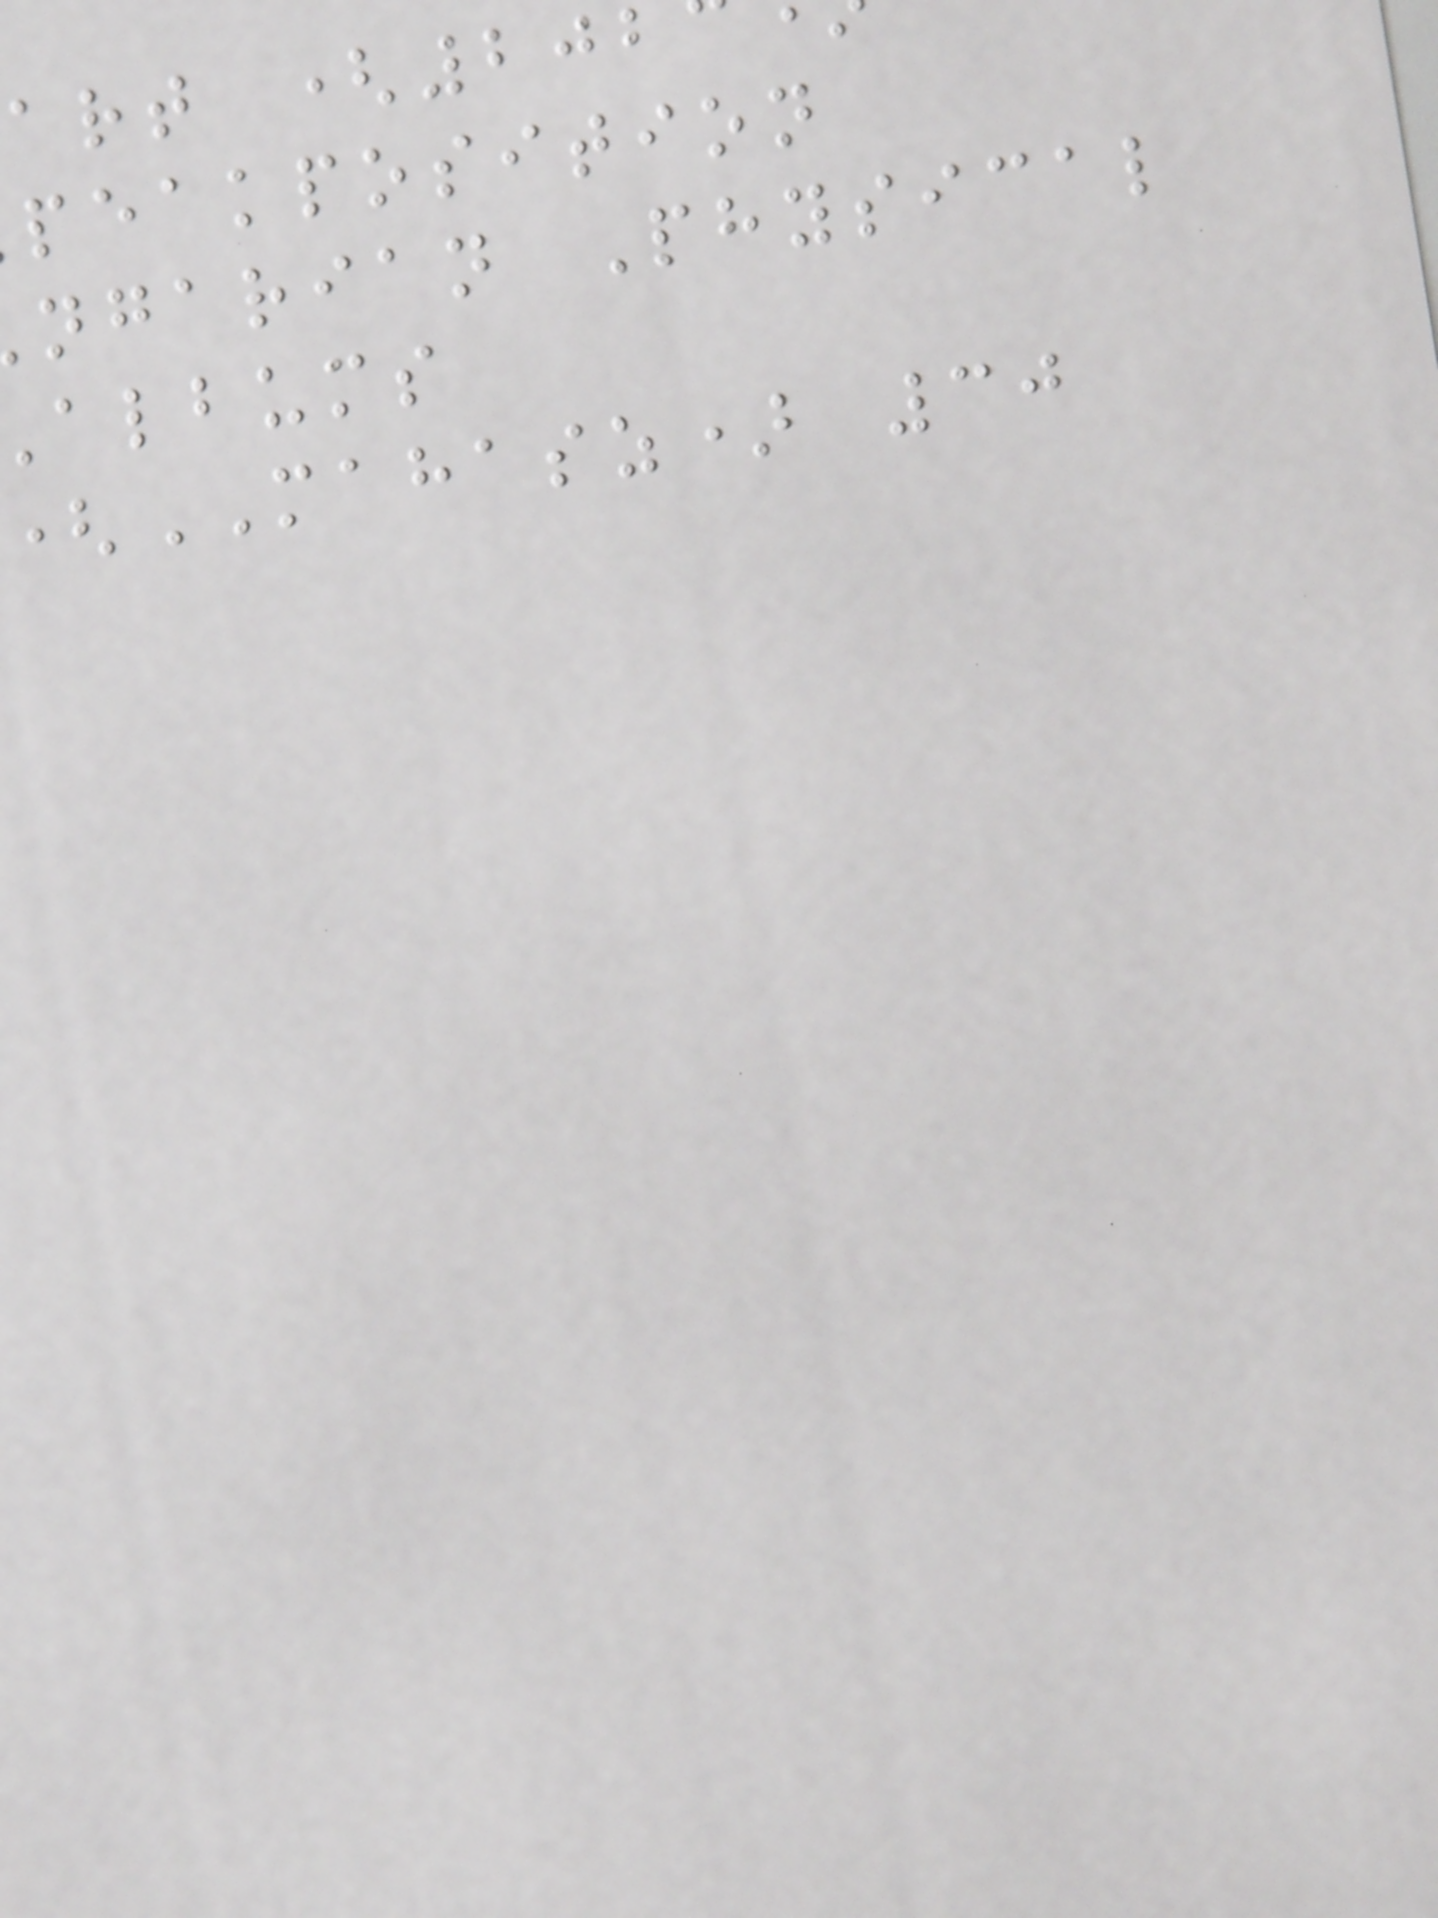art (202
peakposition
ngarian Physical
albums
(MAHASZ) 30
